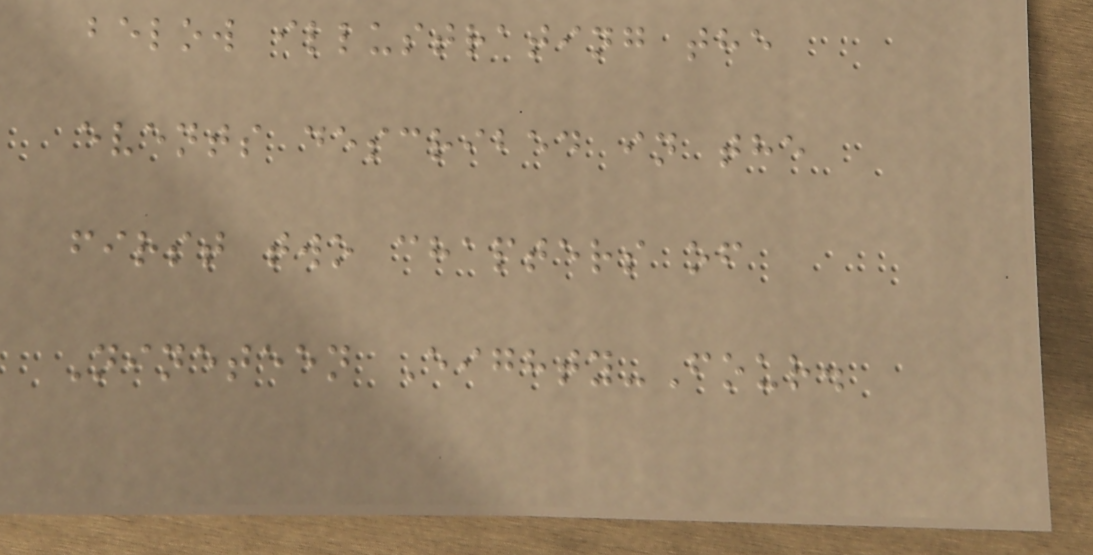below illustrating the
events described in the
first two chapters of
Nineteen Eighty-Four.
